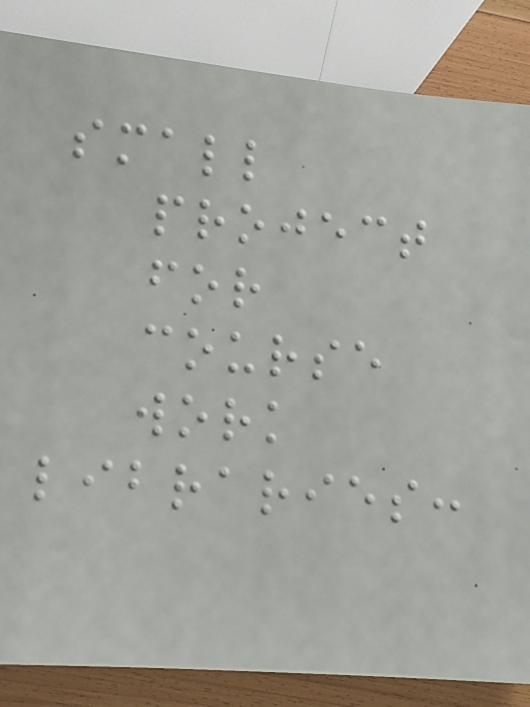small
project
for
course
work
libraries:
